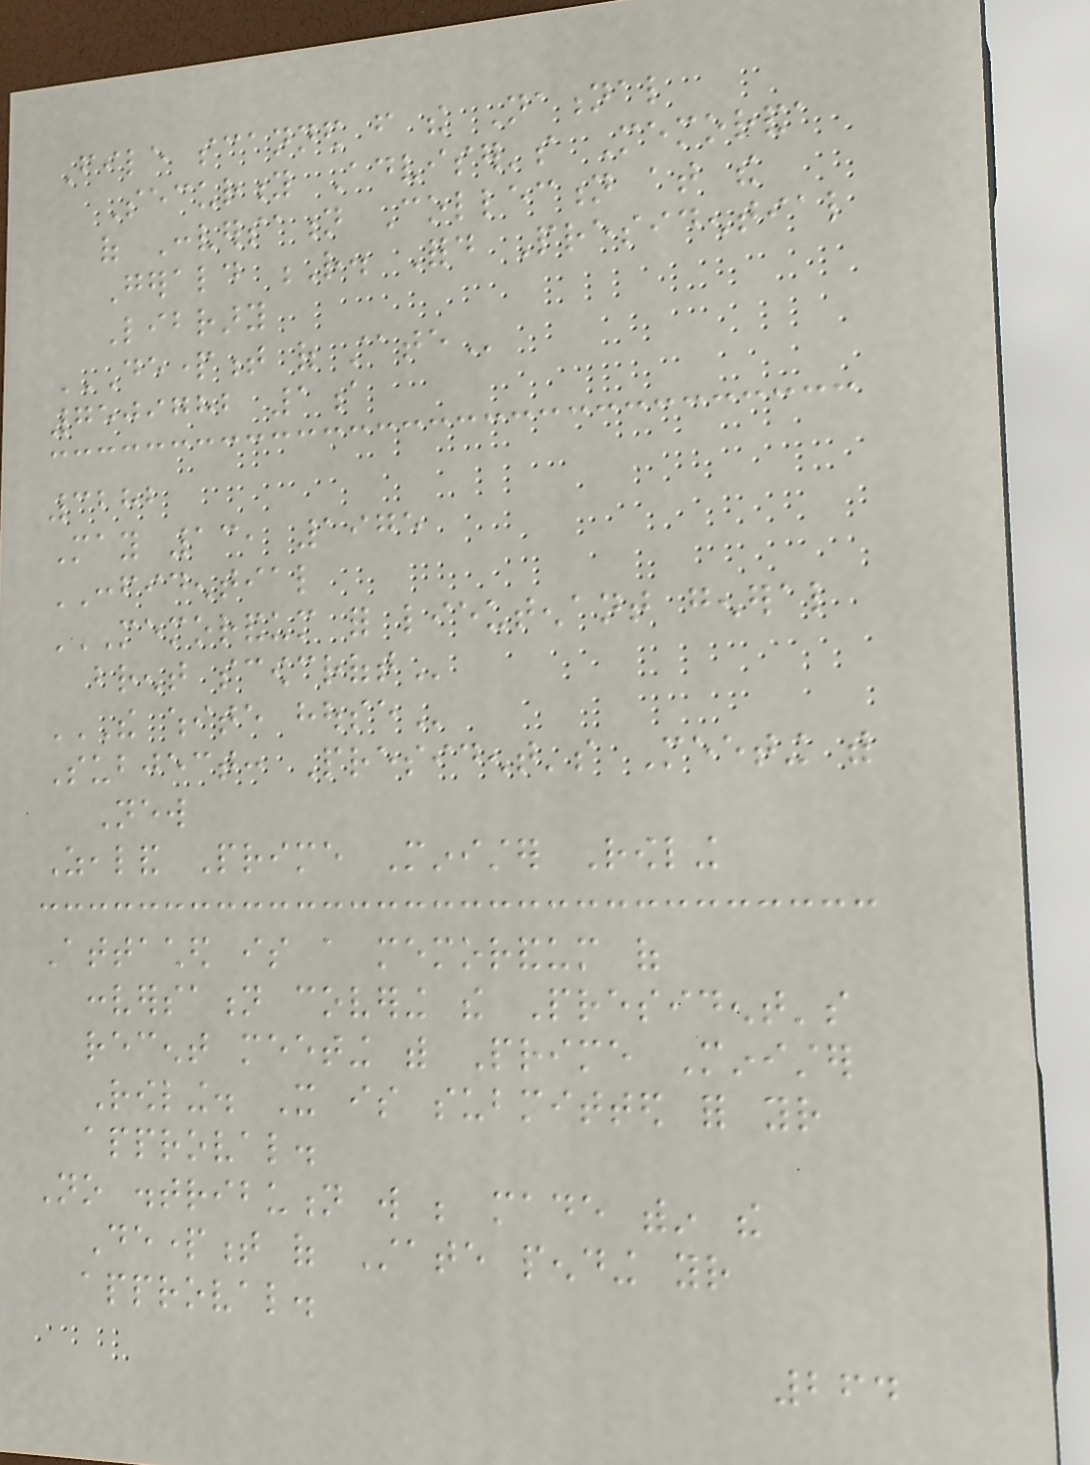File scanned from the National
Security Adviser's Memoranda
of Conversation Collection at the
Gerald R. Ford Presidential
Library
DEPARTMENT OF STATE
7509782 1a
3282
May 13, 1975
CONFIDENTIAL
MEMORANDUM FOR LIEUTENANT GENERAL
BRENT SCOWCROFT
THE WHITE HOUSE
Subject: President's Meeting with
New
Zealand Prime Minister Rowling
Attached is a memorandum of
conversation covering the President's
recent meeting with Prime Minister
Rowling. It is submitted for your
approval.
No distribution will be made within the
Department of State pending your
approval.
264
